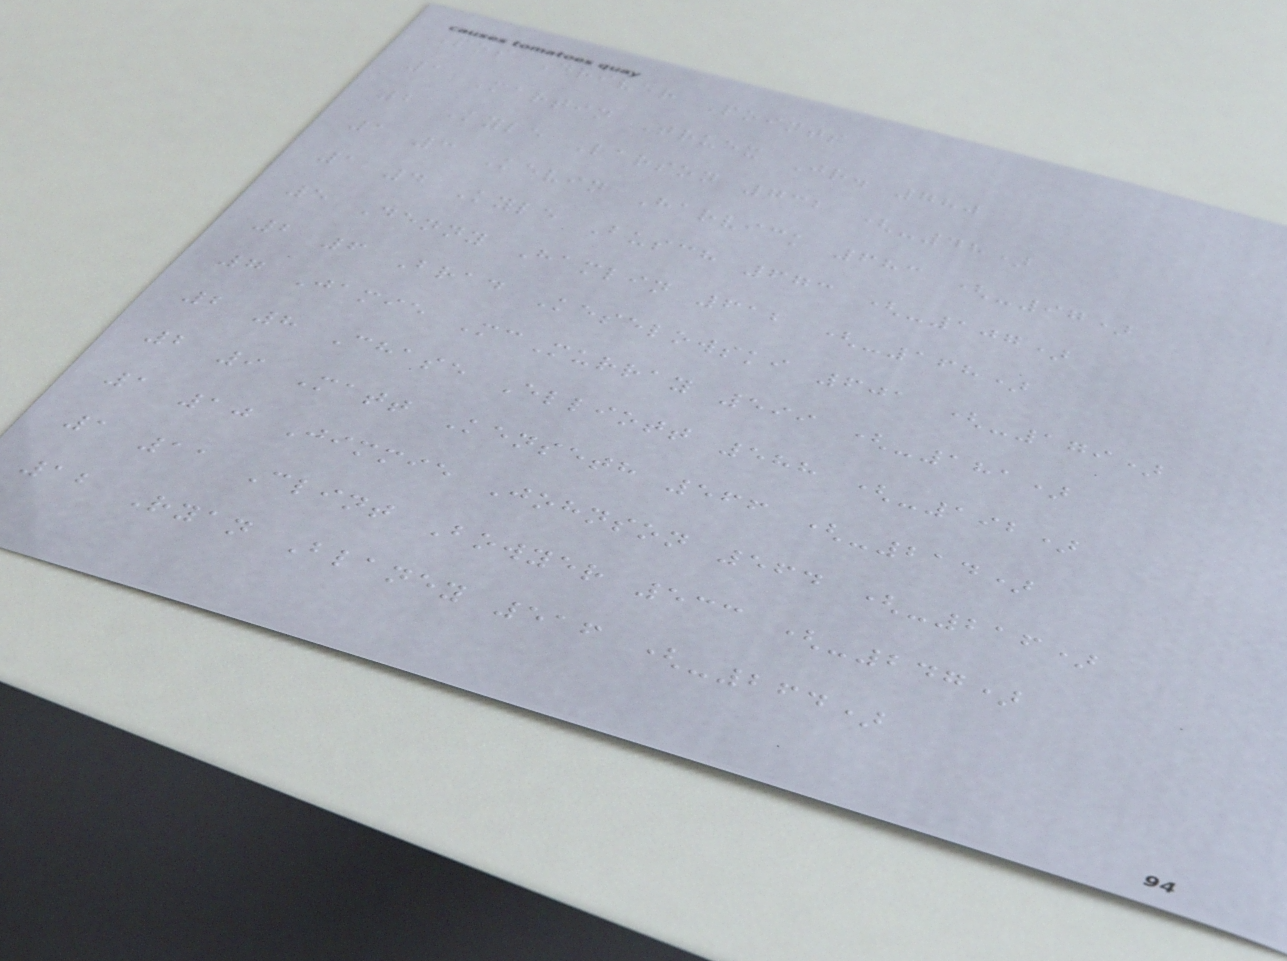Pos Driver Points
1 Martin Truex Jr. 780
2 Kyle Larson 732 (-48)
1 3 Kevin Harvick 683 (-97)
1 4 Kyle Busch 673 (-107)
5 Denny Hamlin 612 (-168)
2 6 Brad Keselowski 601 (-179)
7 Jamie McMurray 599 (-181)
2 8 Chase Elliott 588 (-192)
2 9 Matt Kenseth 566 (-214)
1 10 Jimmie Johnson 564 (-216)
1 11 Clint Bowyer 533 (-247)
12 Ryan Blaney 516 (-264)
